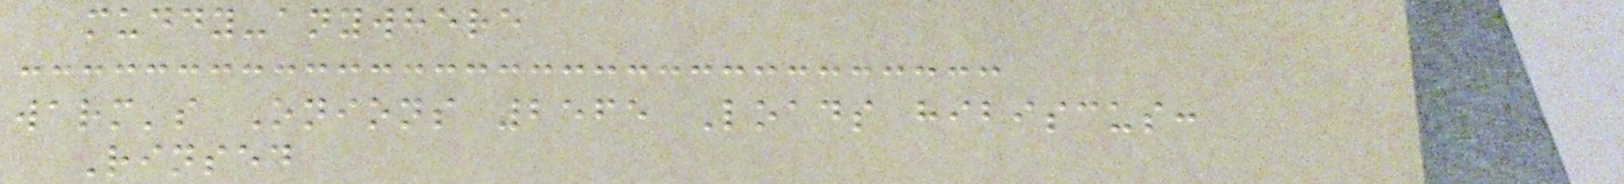muddy-anywhere
warm's Onions 2565 Loads hibiscus:
Rinsed
